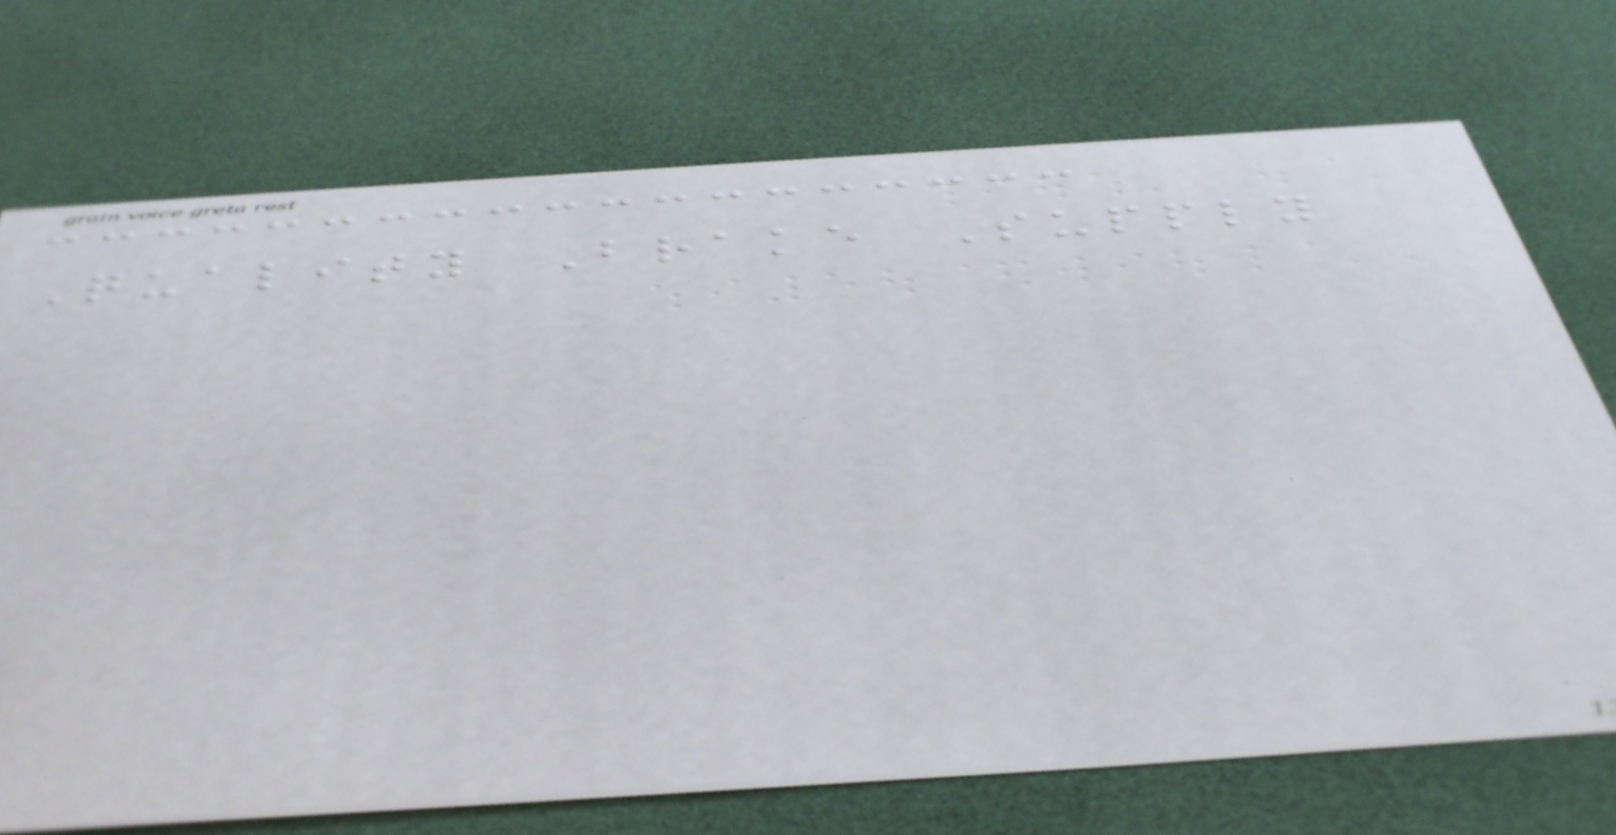Quality Brake Supply
